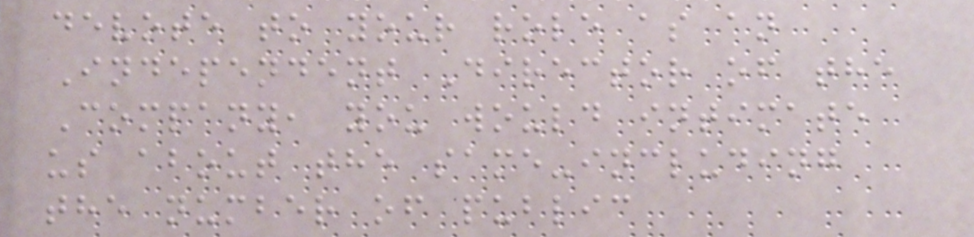devote to your role as an
Independent Director of the
Company, you would intimate
us about the same-including
the number of public
